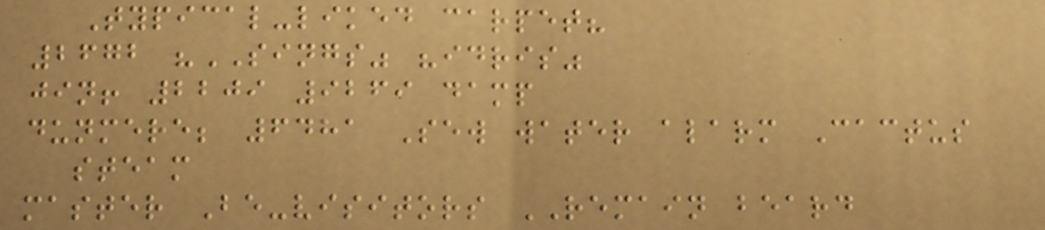Typical-liked carpet?
2672 "SINGS" "idris"
jin! 2209 9269 damp
dunmere; 6481 Sew water alarm Cactus
steam
master Be-visitors REMAIN beard
